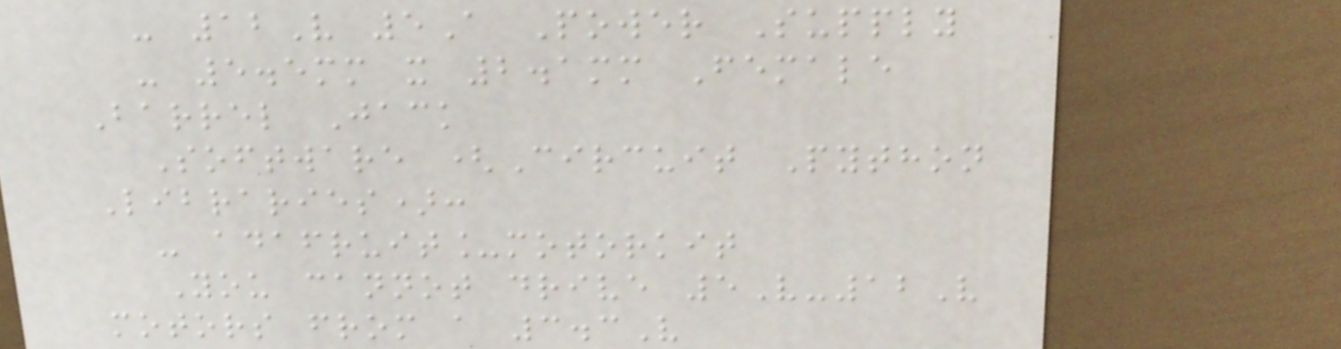- 12V 5A Power Supply
- 5.5mm x 2.1mm Female
Barrel Jack
Software (Circuit Python
Libraries):
- adafruit_motorkit
You cannot drive 5V-12V
motors from a 3.3V
